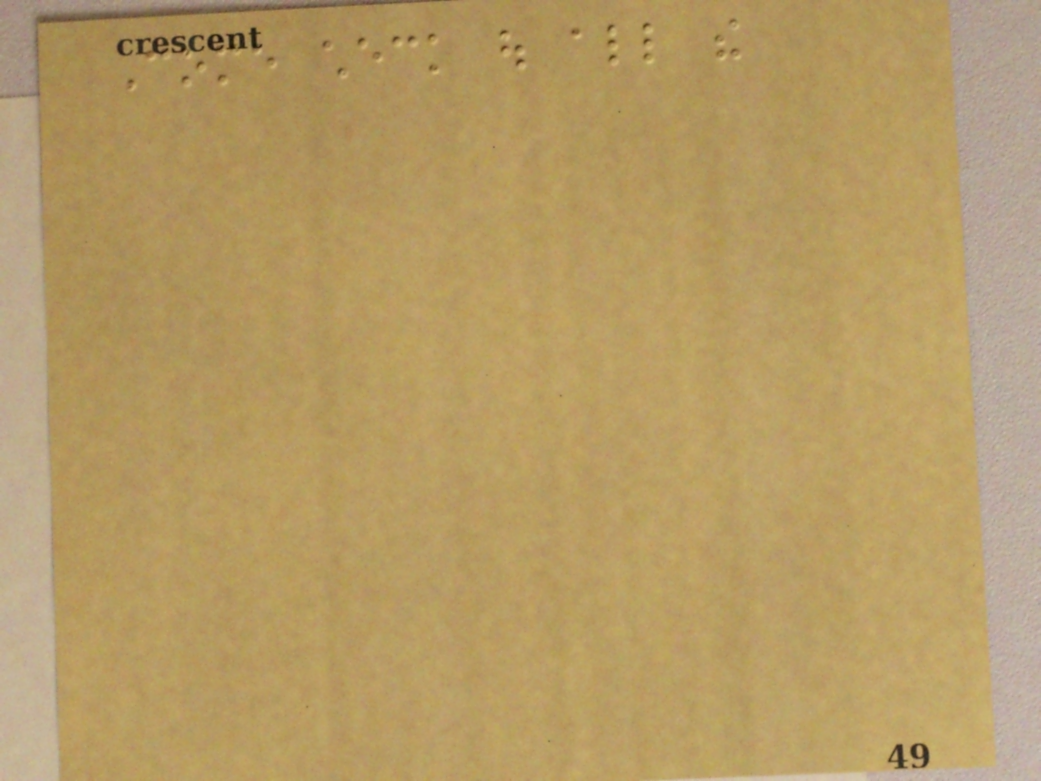Come check out all the
